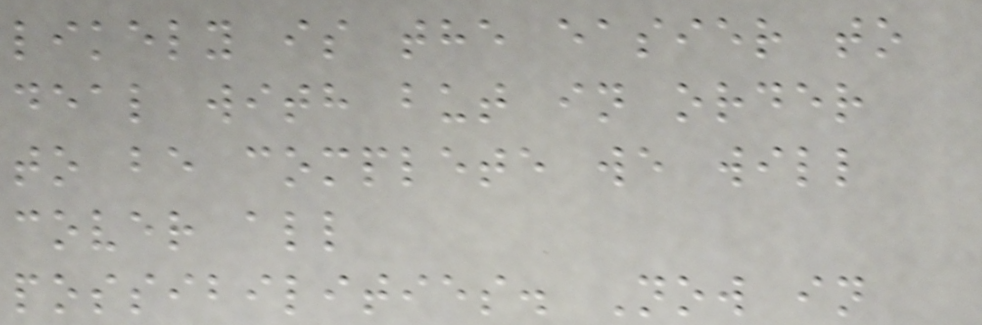likely is the easier to
deal with but in order
to be complete we will
cover all
possibilities. Now in
